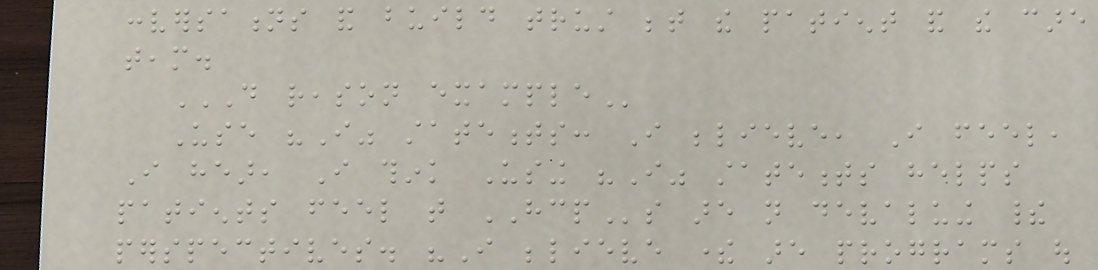conversations and build trust between the patient and the care
team.
DO REASON EXAMPLE
Use "I" statements: I believe, I feel,
I hear, I think Using "I" statements helps
patients feel that HCPs are not devaluing their
perspectives. "I believe there are programs out
